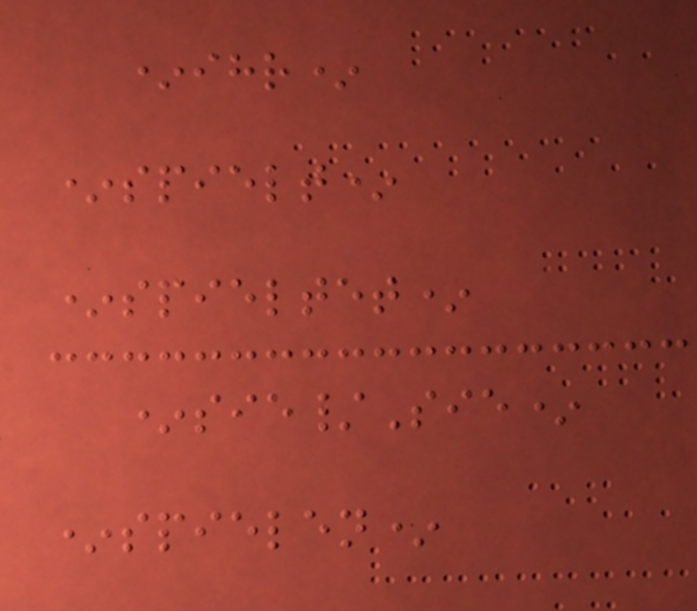*ihr*
*spielt*
*spieltet*
*sie/Sie*
*spielen*
